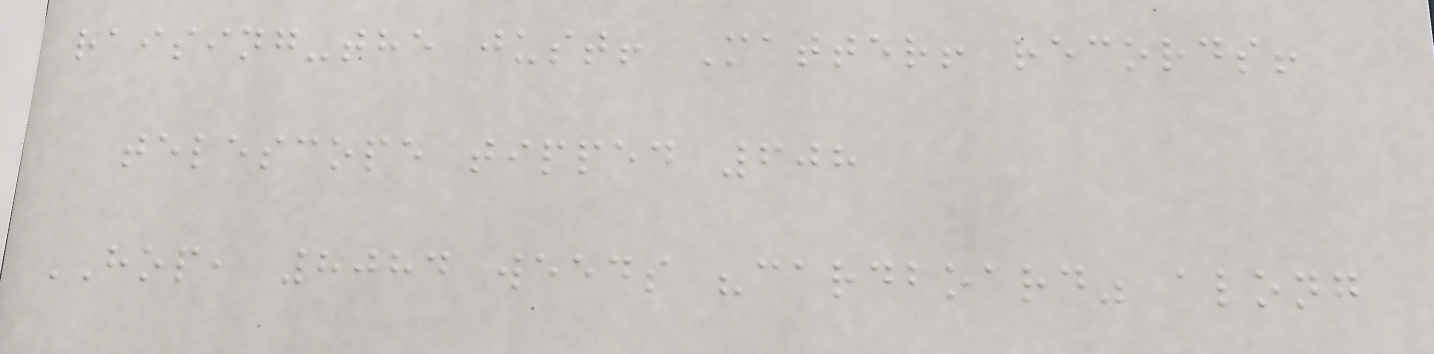raising-the just! Matter! records!
telescope tipped 608
HOP, 8084 weeds "cardboard" along
